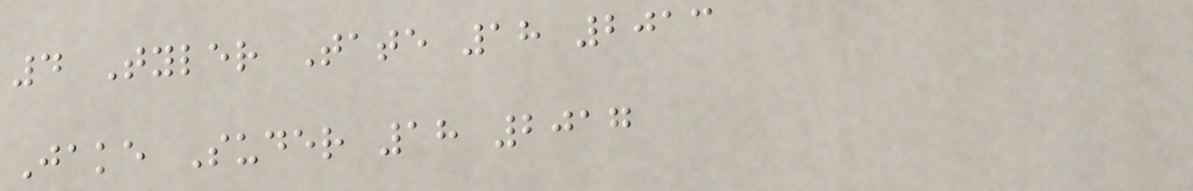4 Tyler Tate 18 2013
Jake Suder 18 2017
